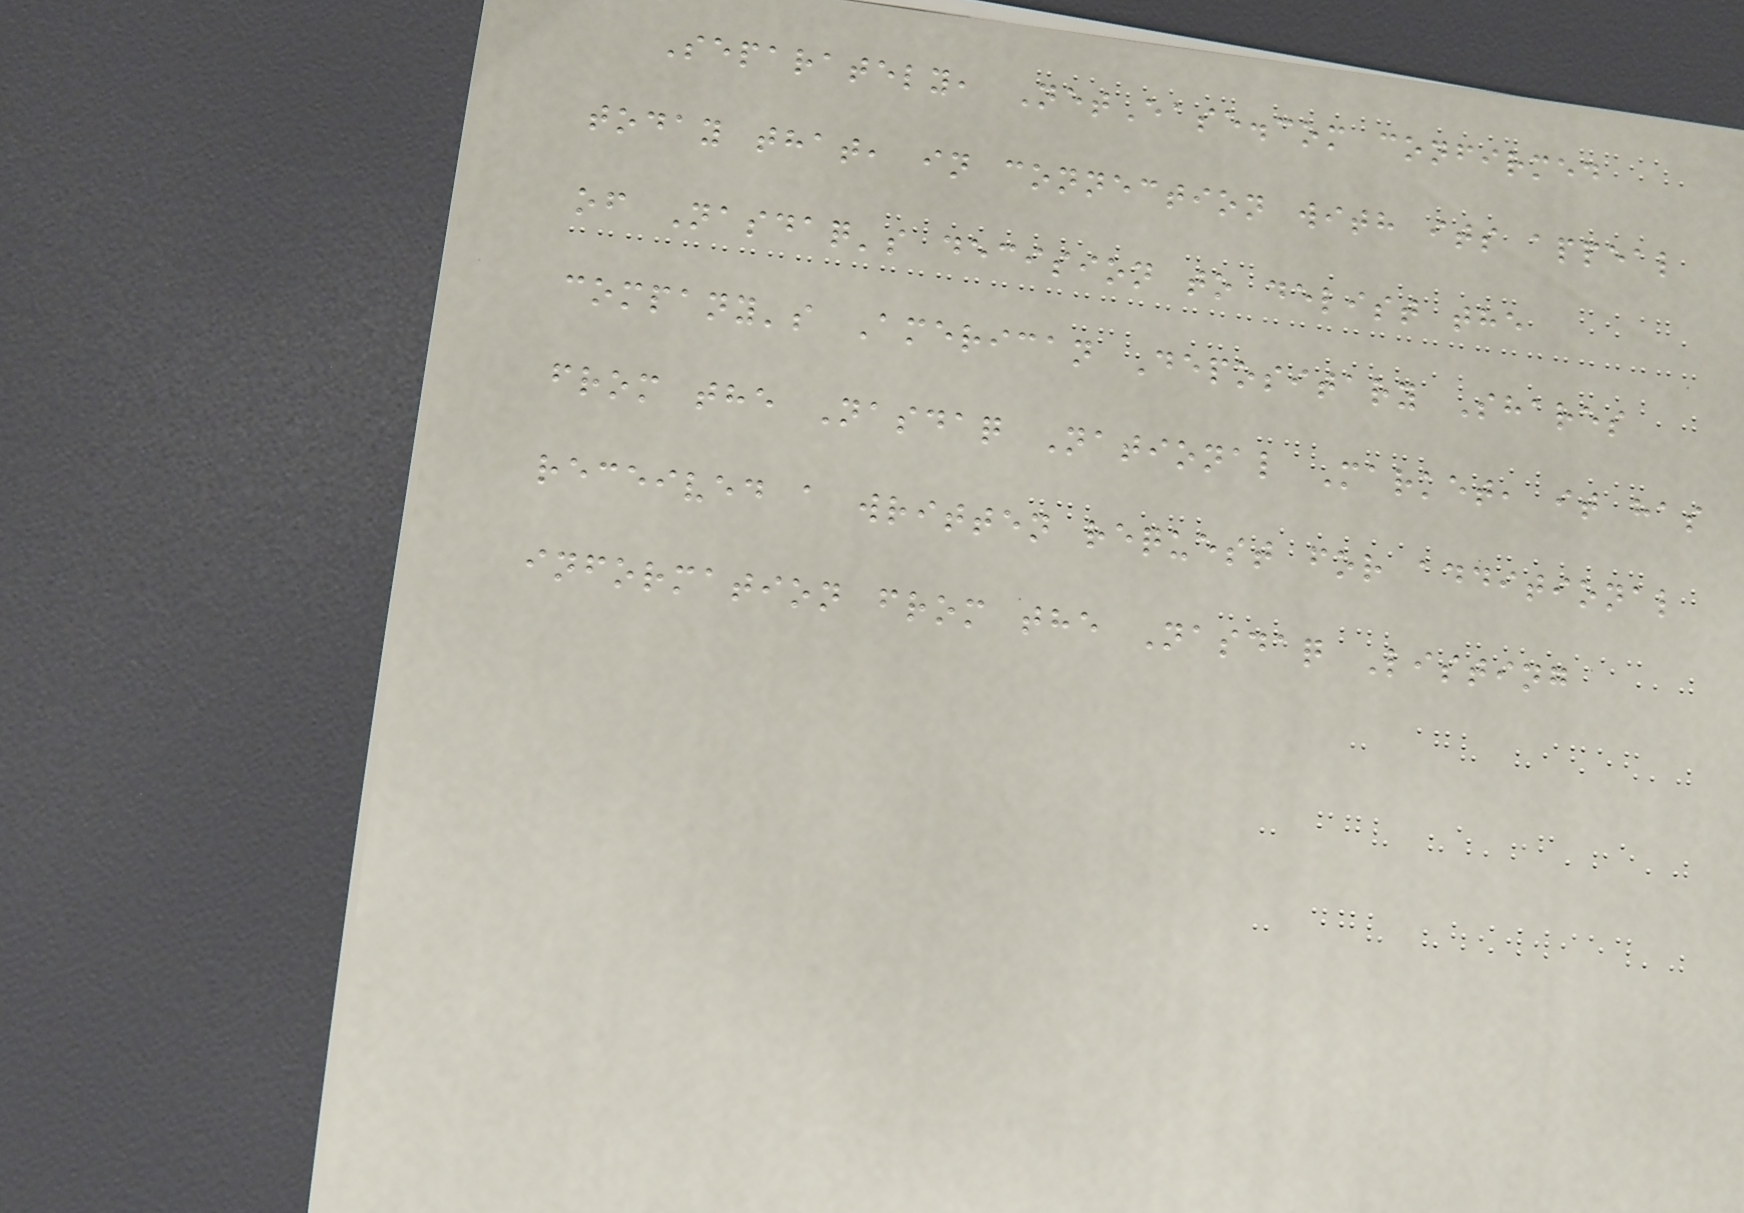Separately, NetEase.com confirmed
today that, in connection with its appeal
of Nasdaq's decision to delist the
company's American Depositary Shares
from the Nasdaq National Market, it has
received a written request for additional
information from the Nasdaq Listing
